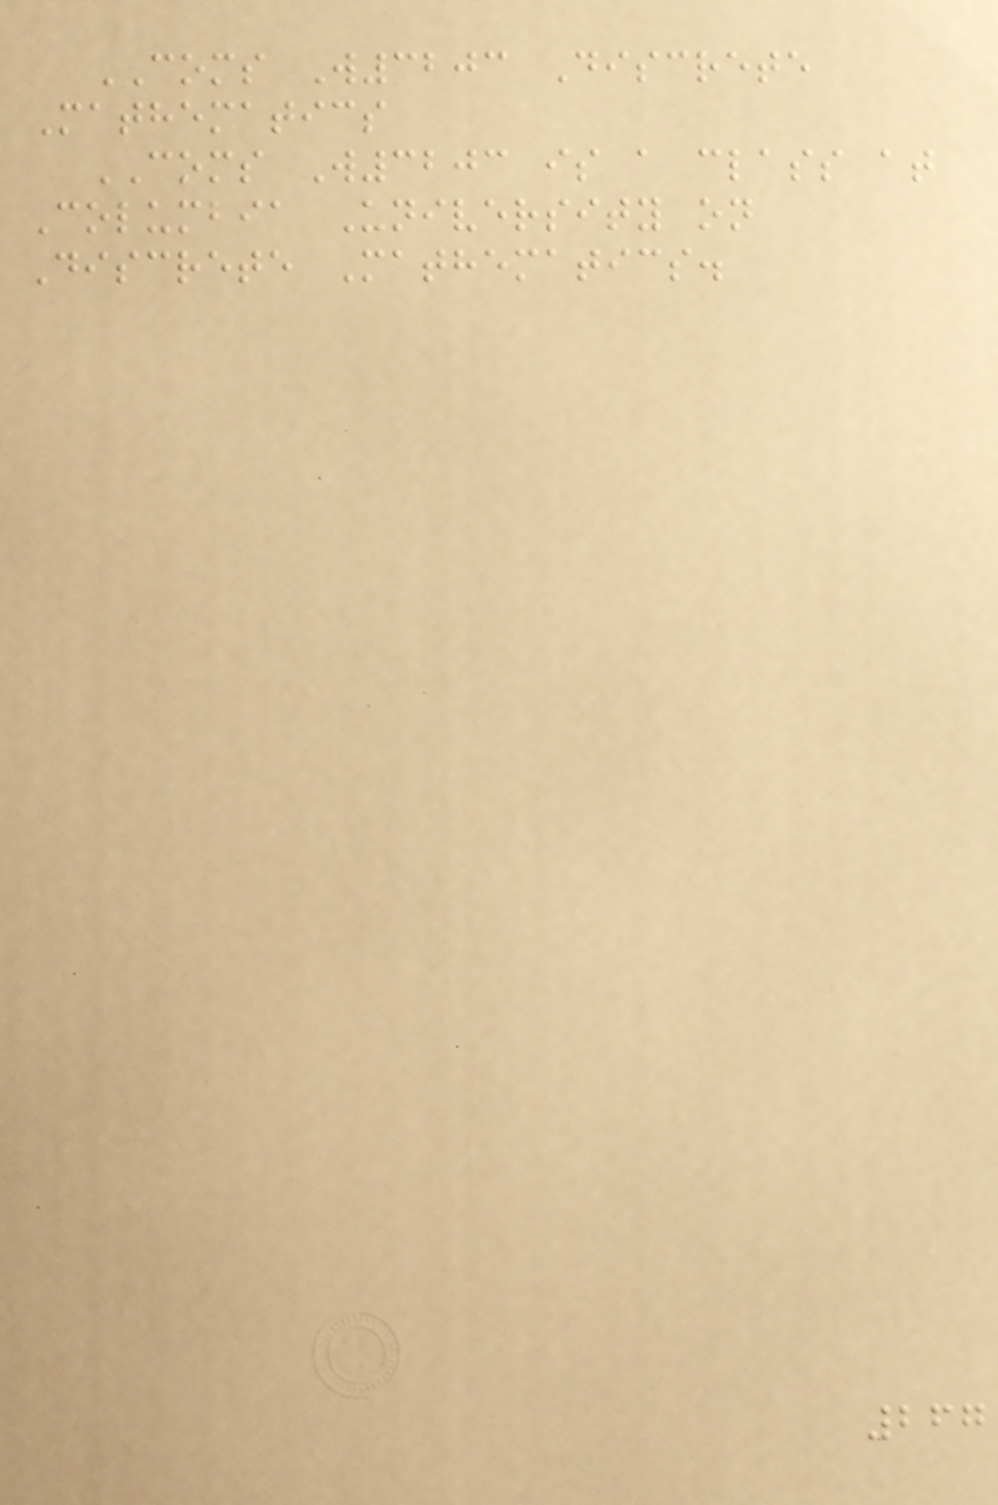COMS W3203 Discrete
Mathematics
COMS W3203 is a class at
Columbia University on
Discrete Mathematics.
267
